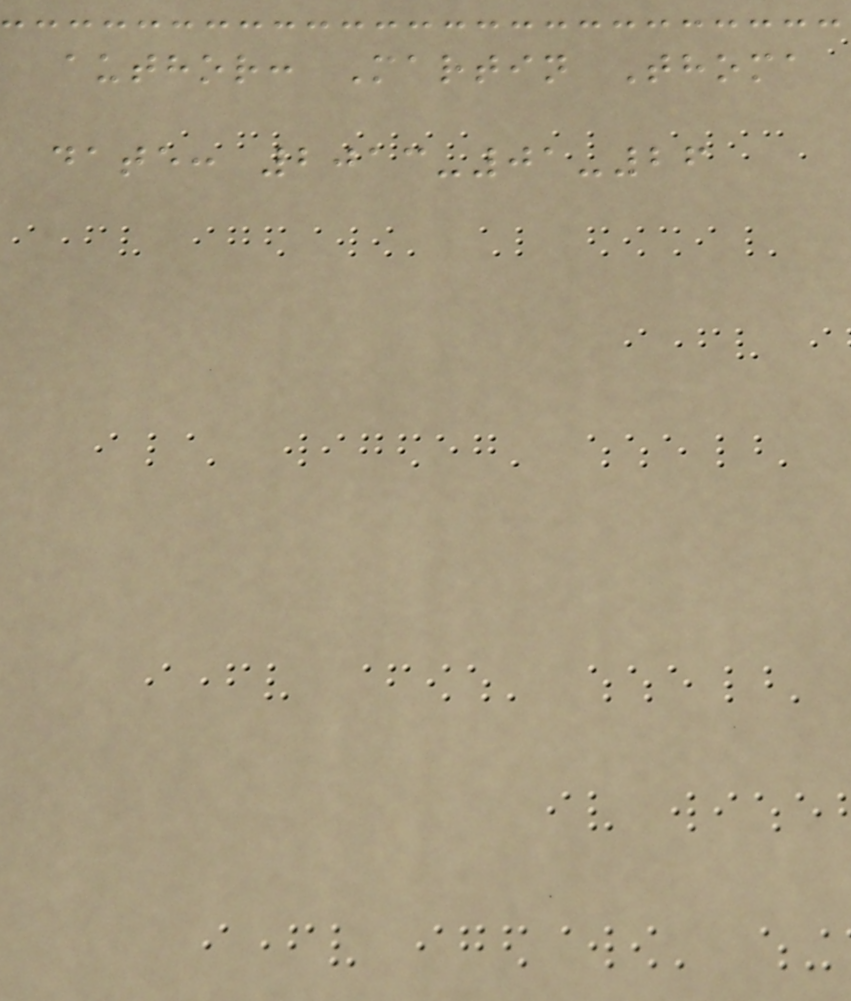author: Martin Thoma
date: 2013-01-26
